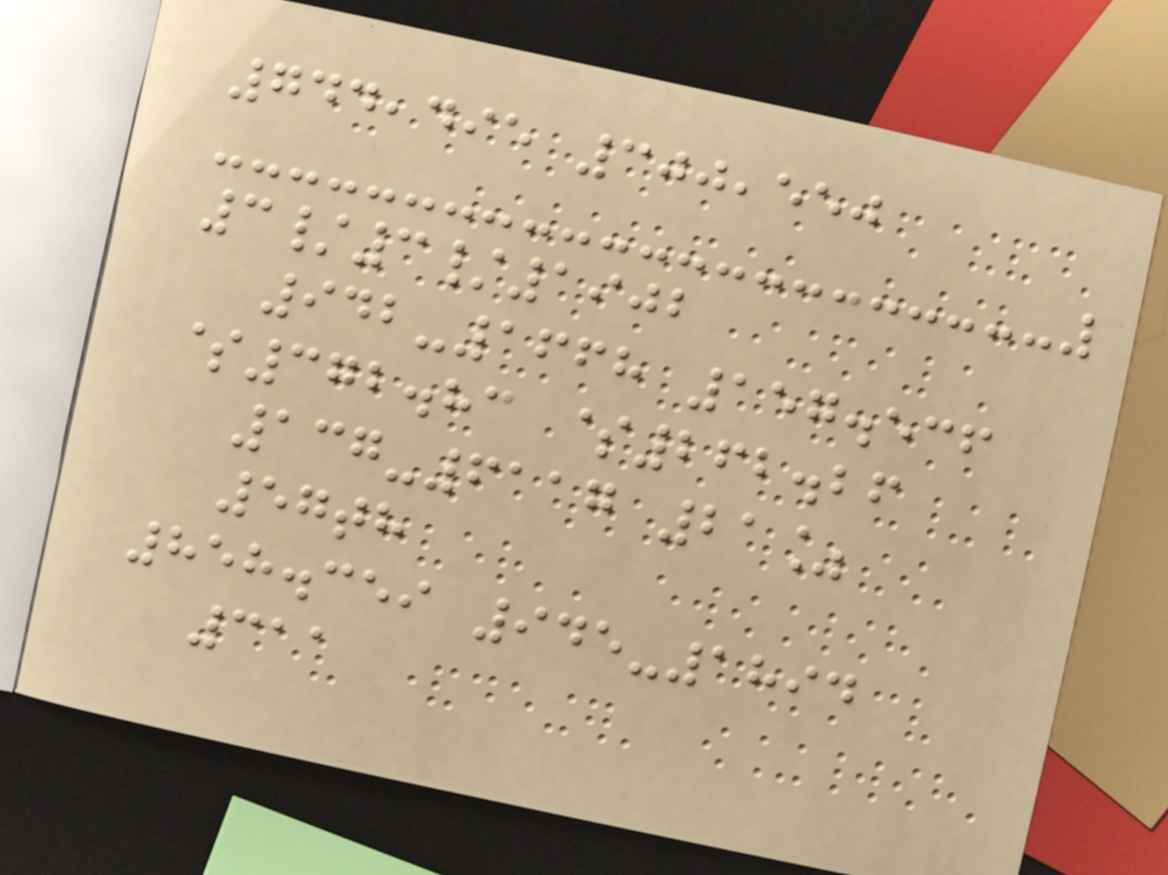744,495 300,550
3/3/1902
942-1668 157.536
$372.83 $262.26
137-6117 21%
57th
858.359 945-1894
311
